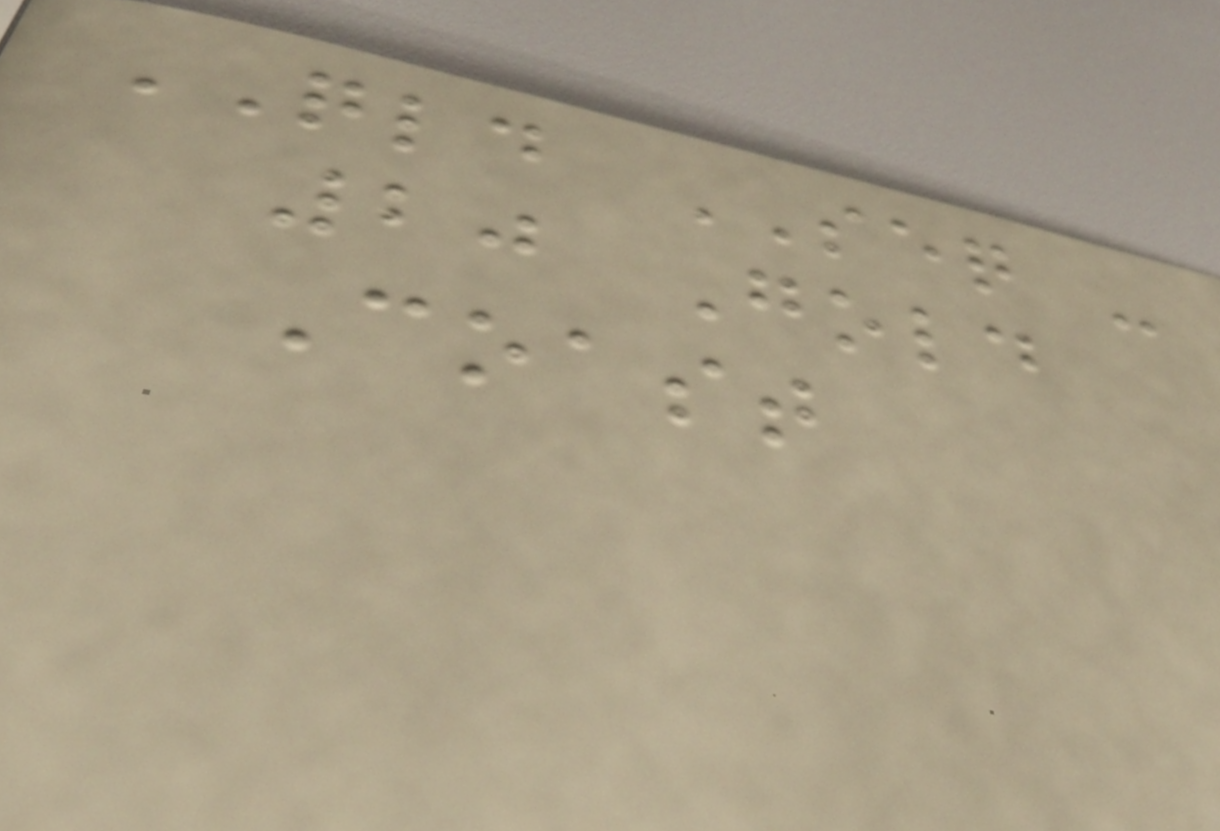QLD SEQ -
20 Gold
Coast
